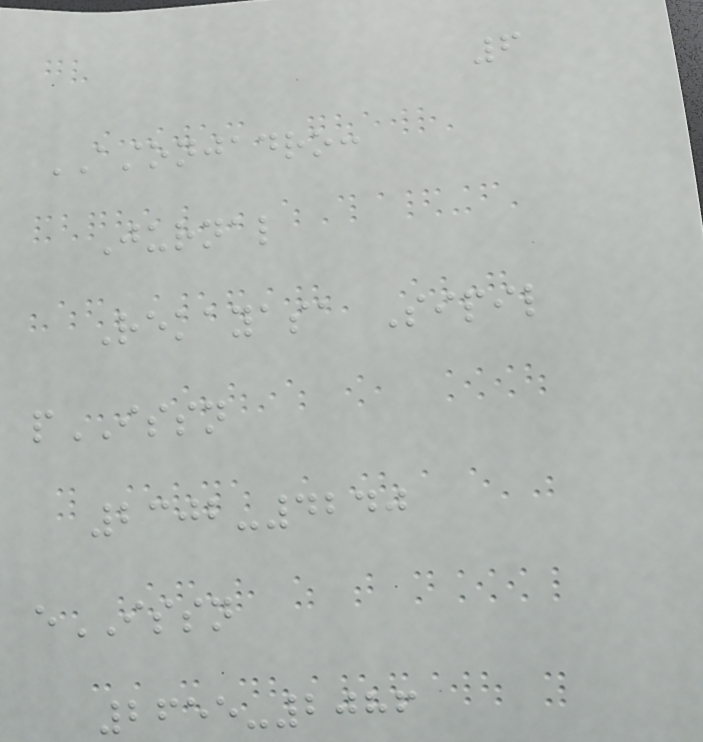6
ASTONJADRO:
Jurnal
Rekayasa Sipil
pISSN
2302-4240
eISSN
2655-2086
